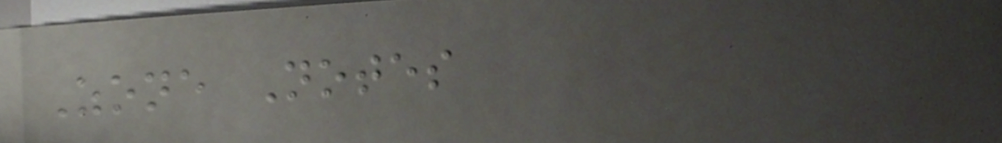Zone Notes
